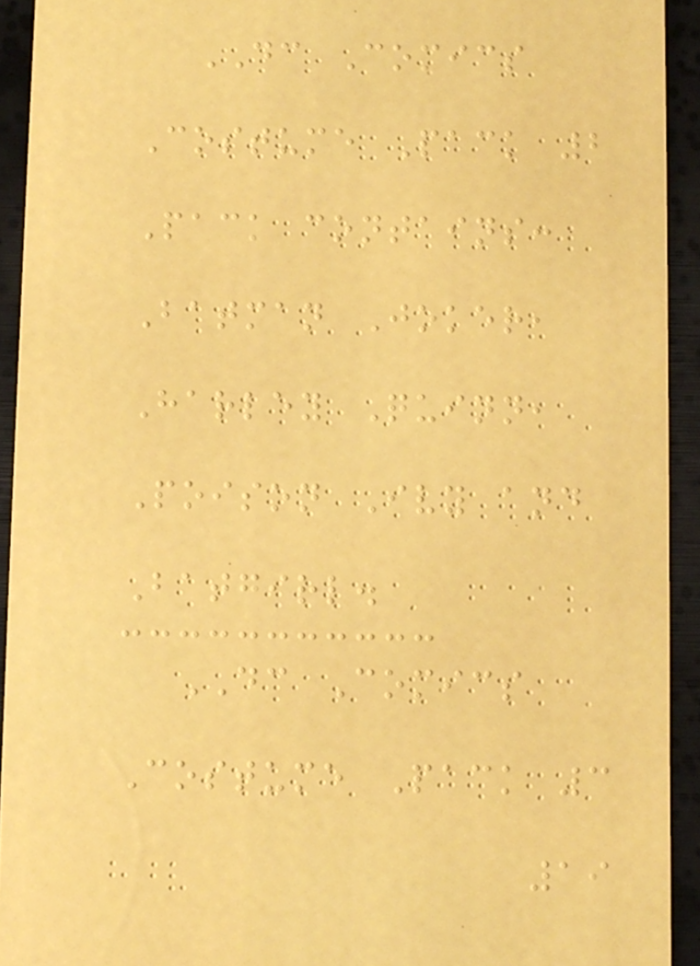DC Comics
Costume Pack 2
Pack contains:
Batman Joker,
Harley Quinn,
Poison Ivy and
Batgirl.
DC Comics
Costume Pack 3
19
